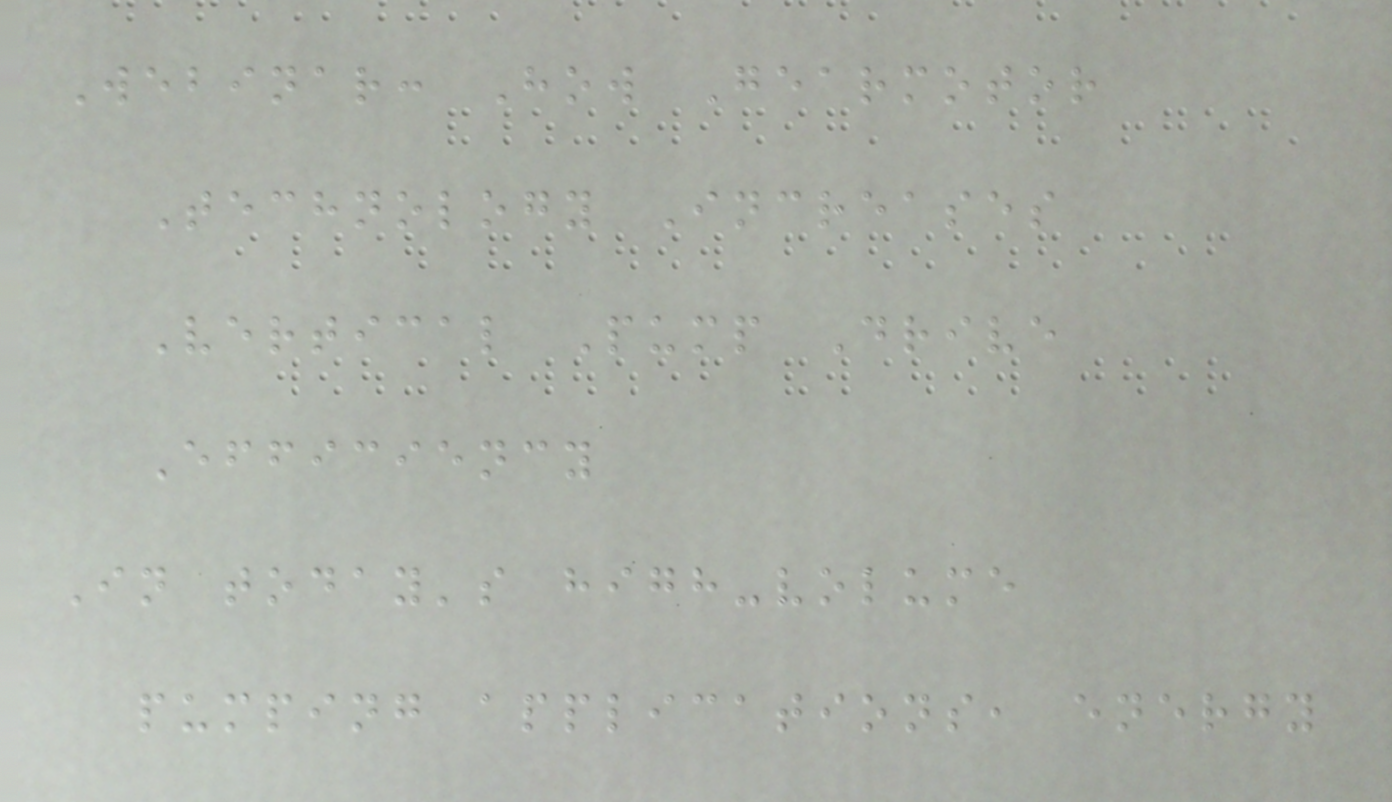Webinar: How Gearmotor
Technology Increases
Vertical Pump Drive
Efficiency
In today's high-volume
pumping applications, energy
